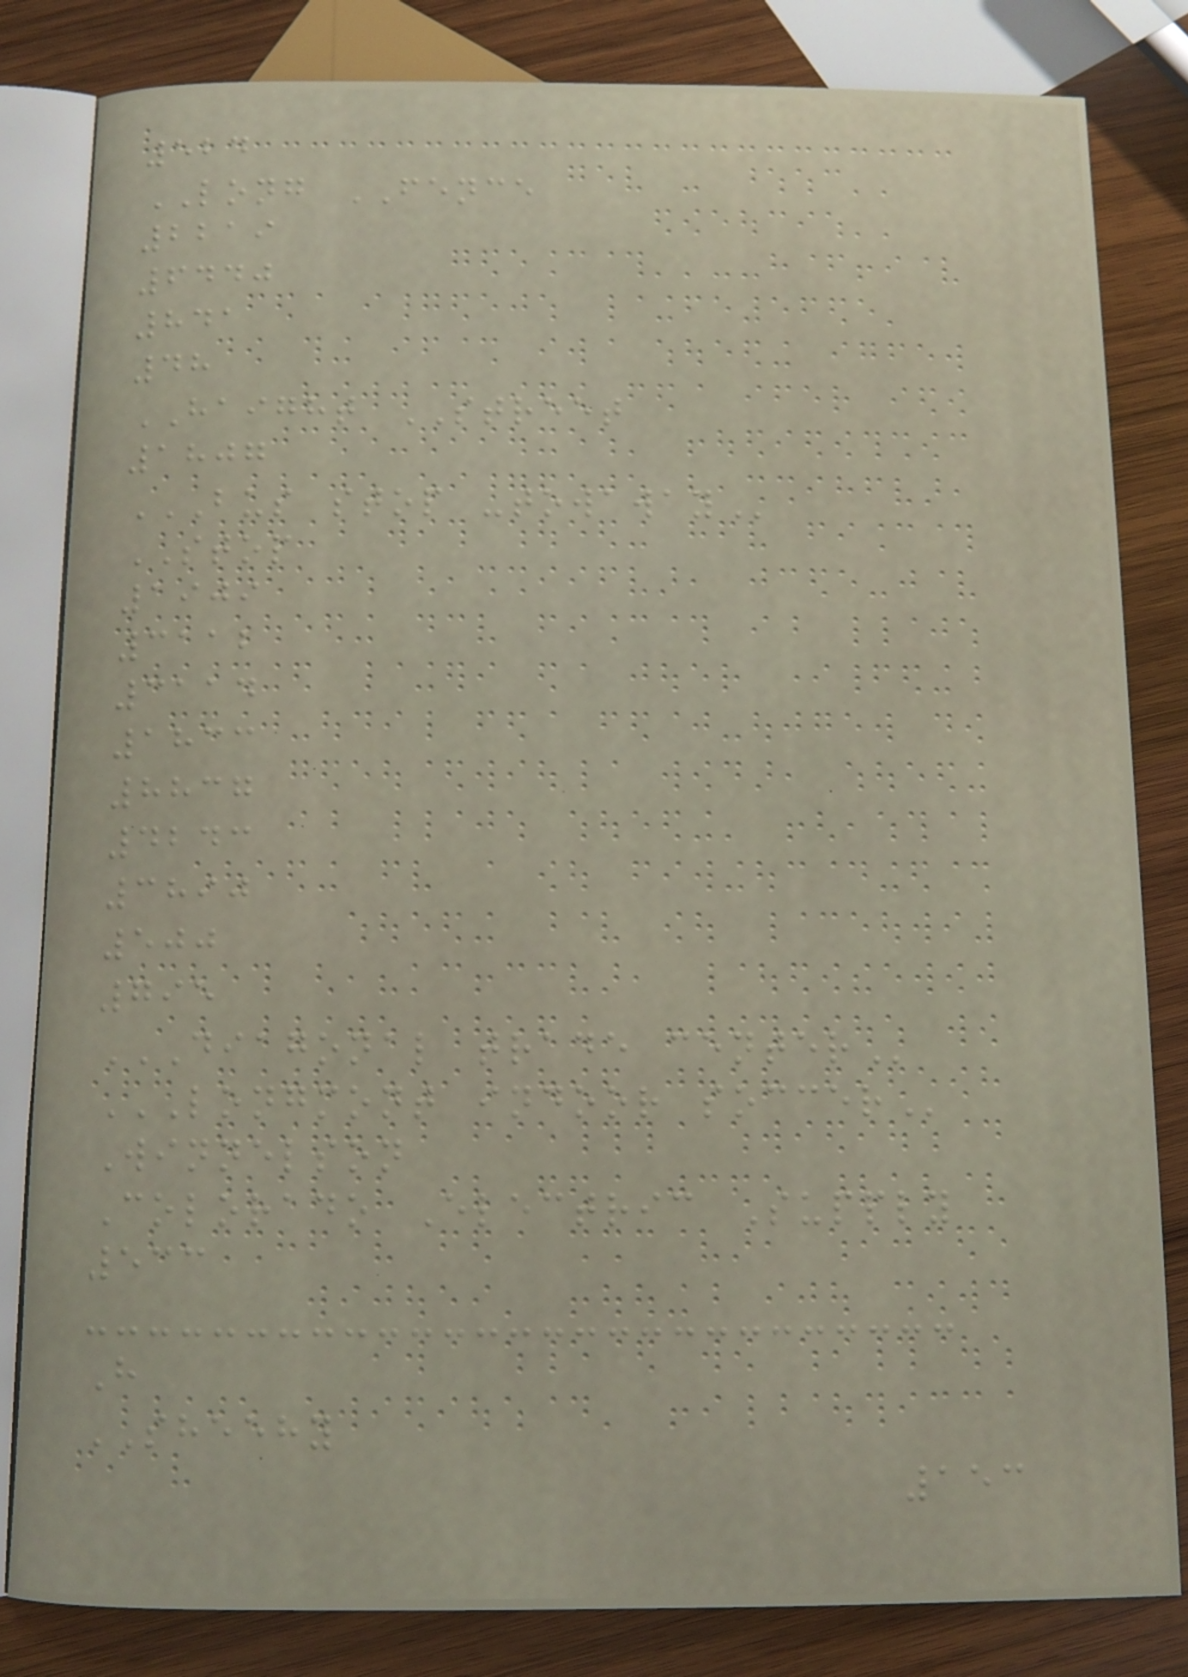524
LONG FENCE
2219
6440
841
48
HAIGHT STREET
1807
BUS STOP -TOWAWAY
STOP
1909
3112
3114
1833
8837
4243
3890
500
795
DIAGONAL TRADE CENTER
LONGMONT INDOOR SOCCER
Winnelson
Colorado Electric Supply
533
H
SHEEHY
153
